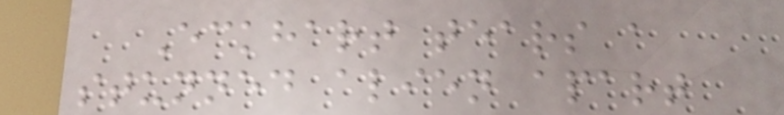Eckhart tears a
stunned alien apart
